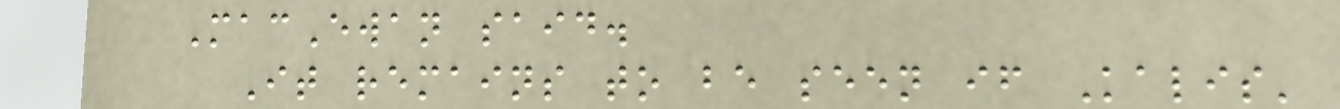MacEwan said.
It remains to be seen if Kalis'
